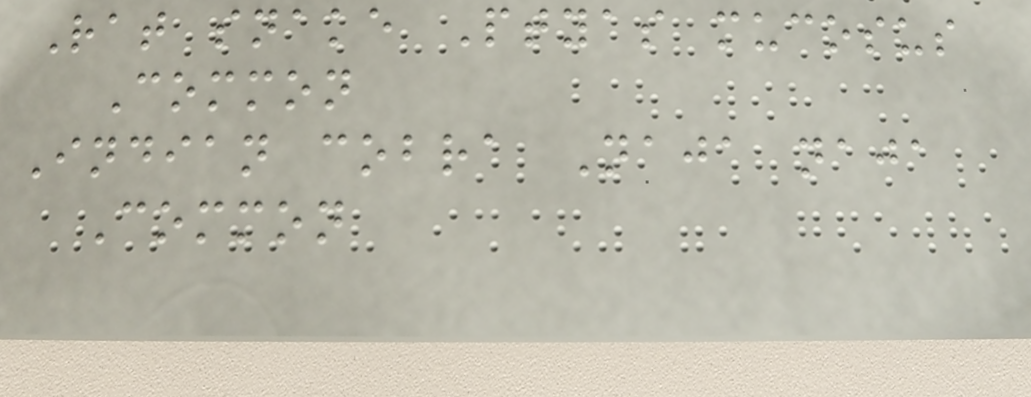Rat snake Ptyas mucosus
Common
Indian cobra Naja naja
Common
